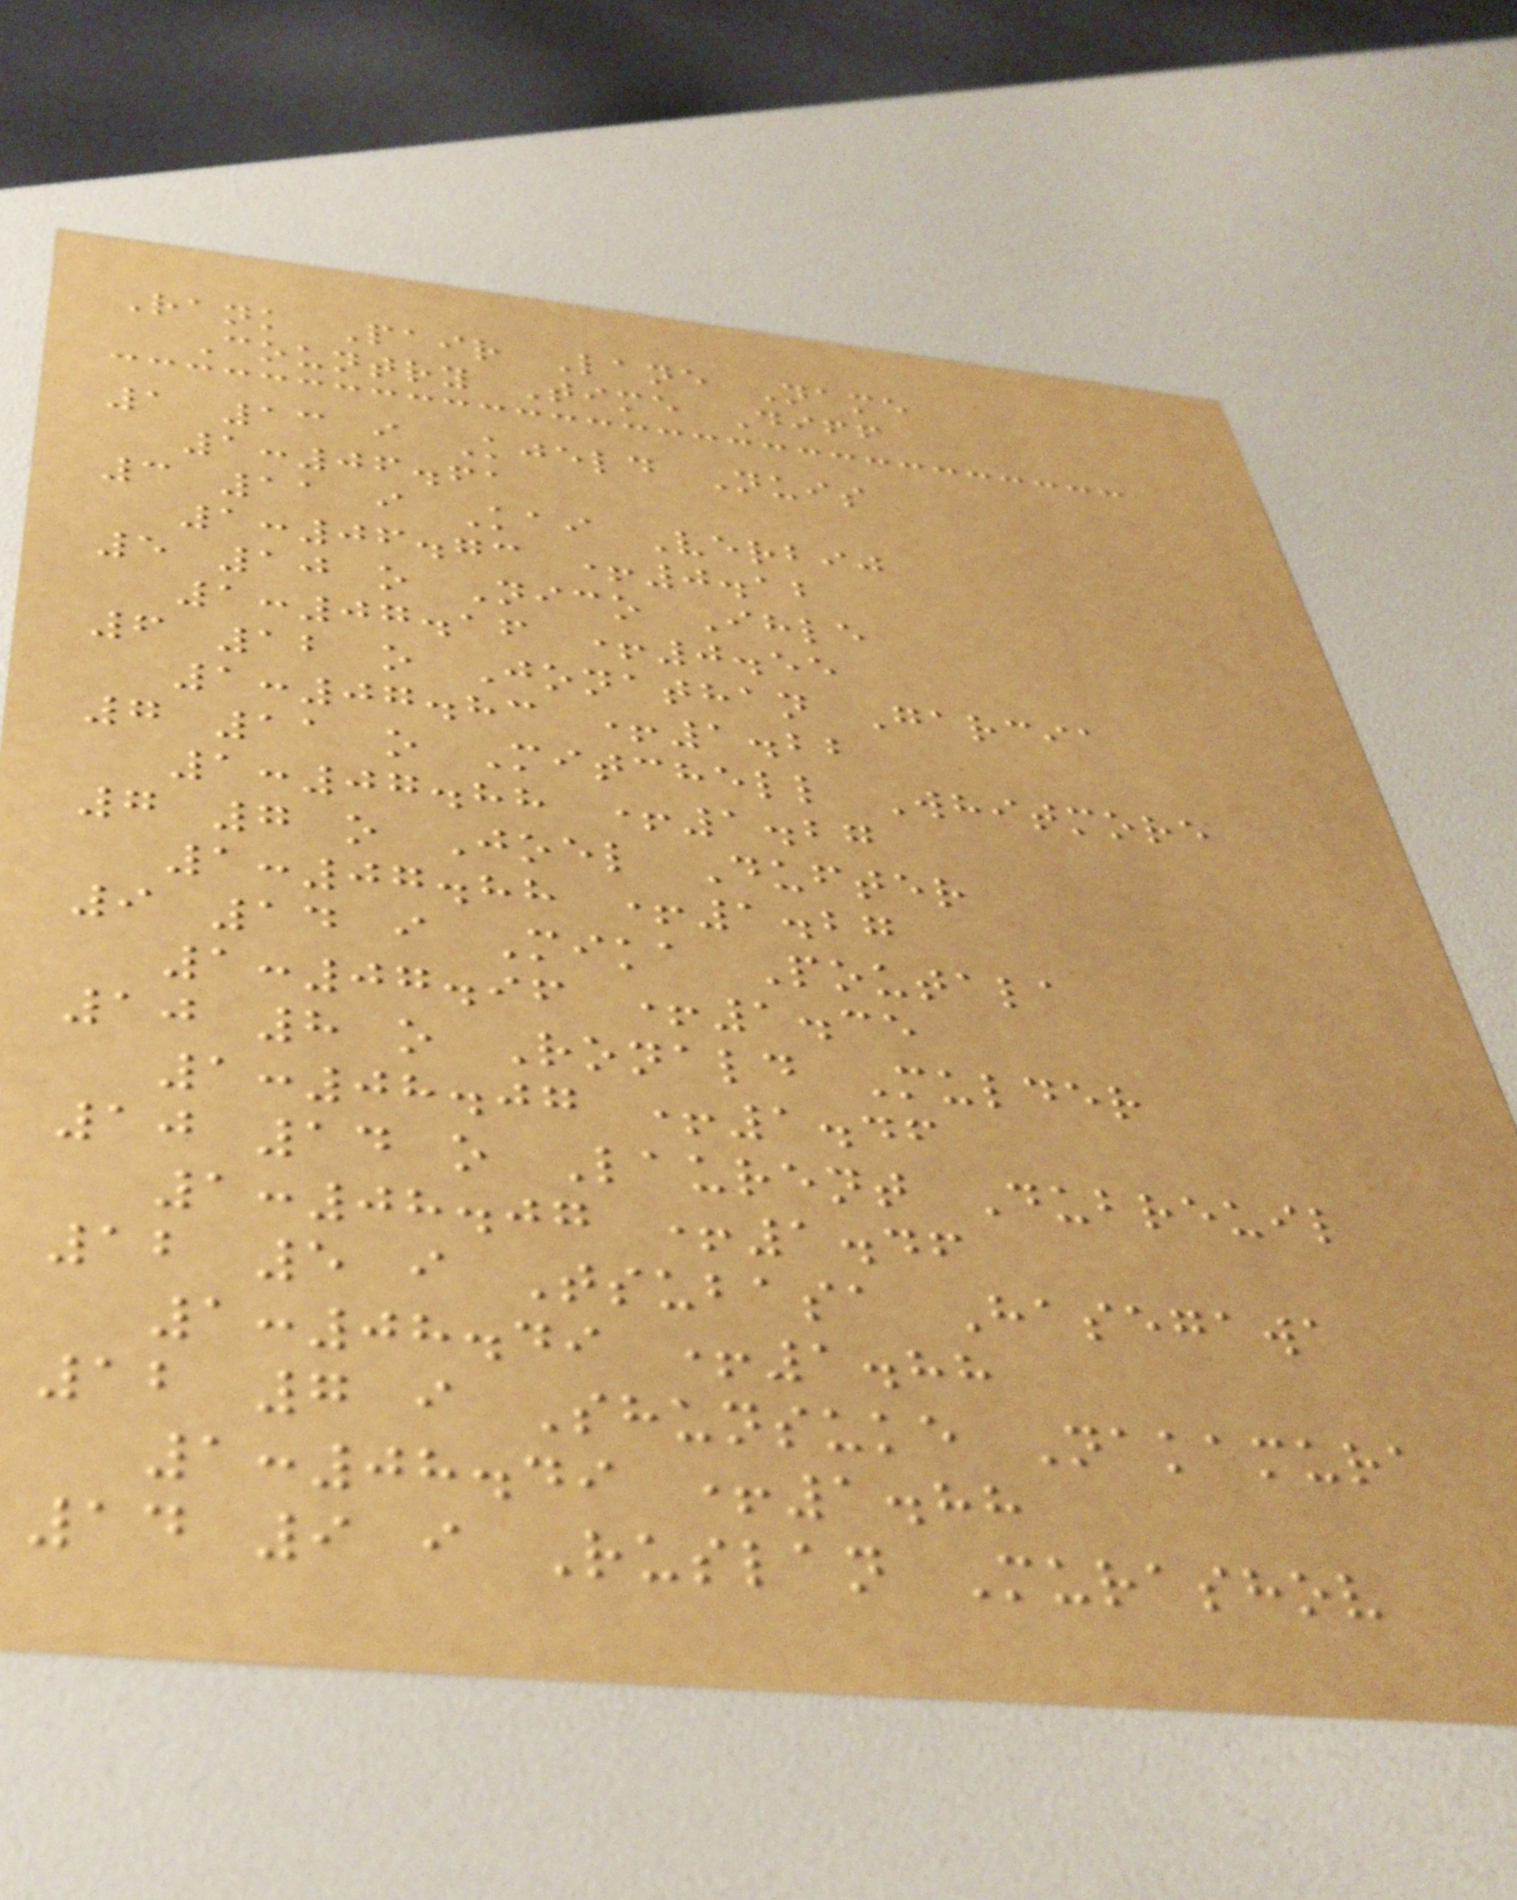Rank Pair Lane Name
Country Time Diff
1 13 i Kjeld Nuis
1:06.61
3 11 i Kai Verbij
1:06.73 +0.12
5 10 o Nico Ihle
1:07.16 +0.55
6 12 o Jonathan Garcia
1:07.83 +1.22
7 11 o Mitchell Whitmore
1:07.88 +1.27
7 7 o Joel Dufter
1:07.88 +1.27
9 14 i Mika Poutala
1:07.96 +1.35
10 8 o Ronald Mulder
1:08.07 +1.46
10 14 o Laurent Dubreuil
1:08.07 +1.46
12 5 i Tsubasa Hasegawa
1:08.49 +1.88
12 7 i Shunsuke Nakamura
1:08.49 +1.88
14 9 i Ruslan Murashov
